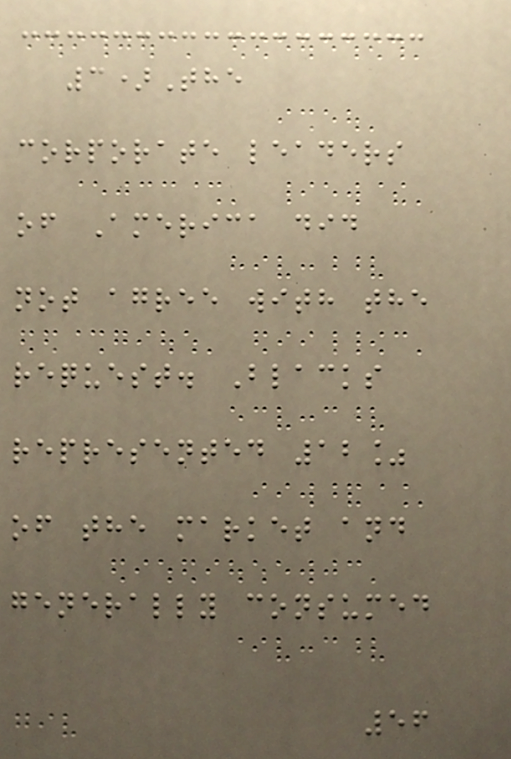3)The
corporate leaders
of America did
not agree with the
request. Blacks
represented 12%
of the market and
generally consumed
56
